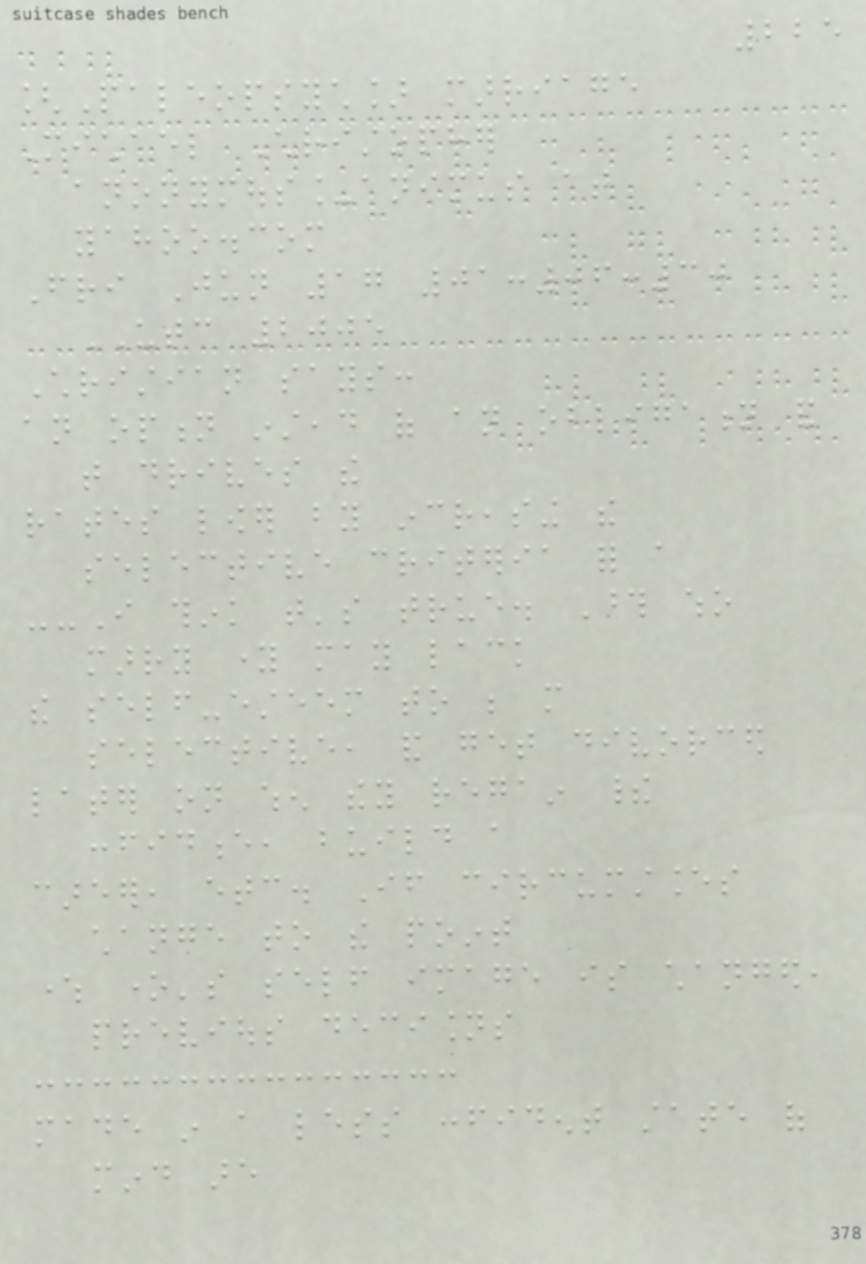225
[Paleopsych] marriage
Michael Christopher
anonymous_animus at
yahoo.com
Fri Jun 17 01:06:30
UTC 2005
Christian says:
an option instead of an obligation and
that drives the
rates lower by increasing the
selective criteria for a
--I think that's true. Those who
marry young may lack
the self-esteem to be more
selective, and get divorced
later on when they regain their
confidence, build a
career, etc. If circumstances
change to the point
where one's self image is changed,
previous decisions
made in a less confident state of
mind are
